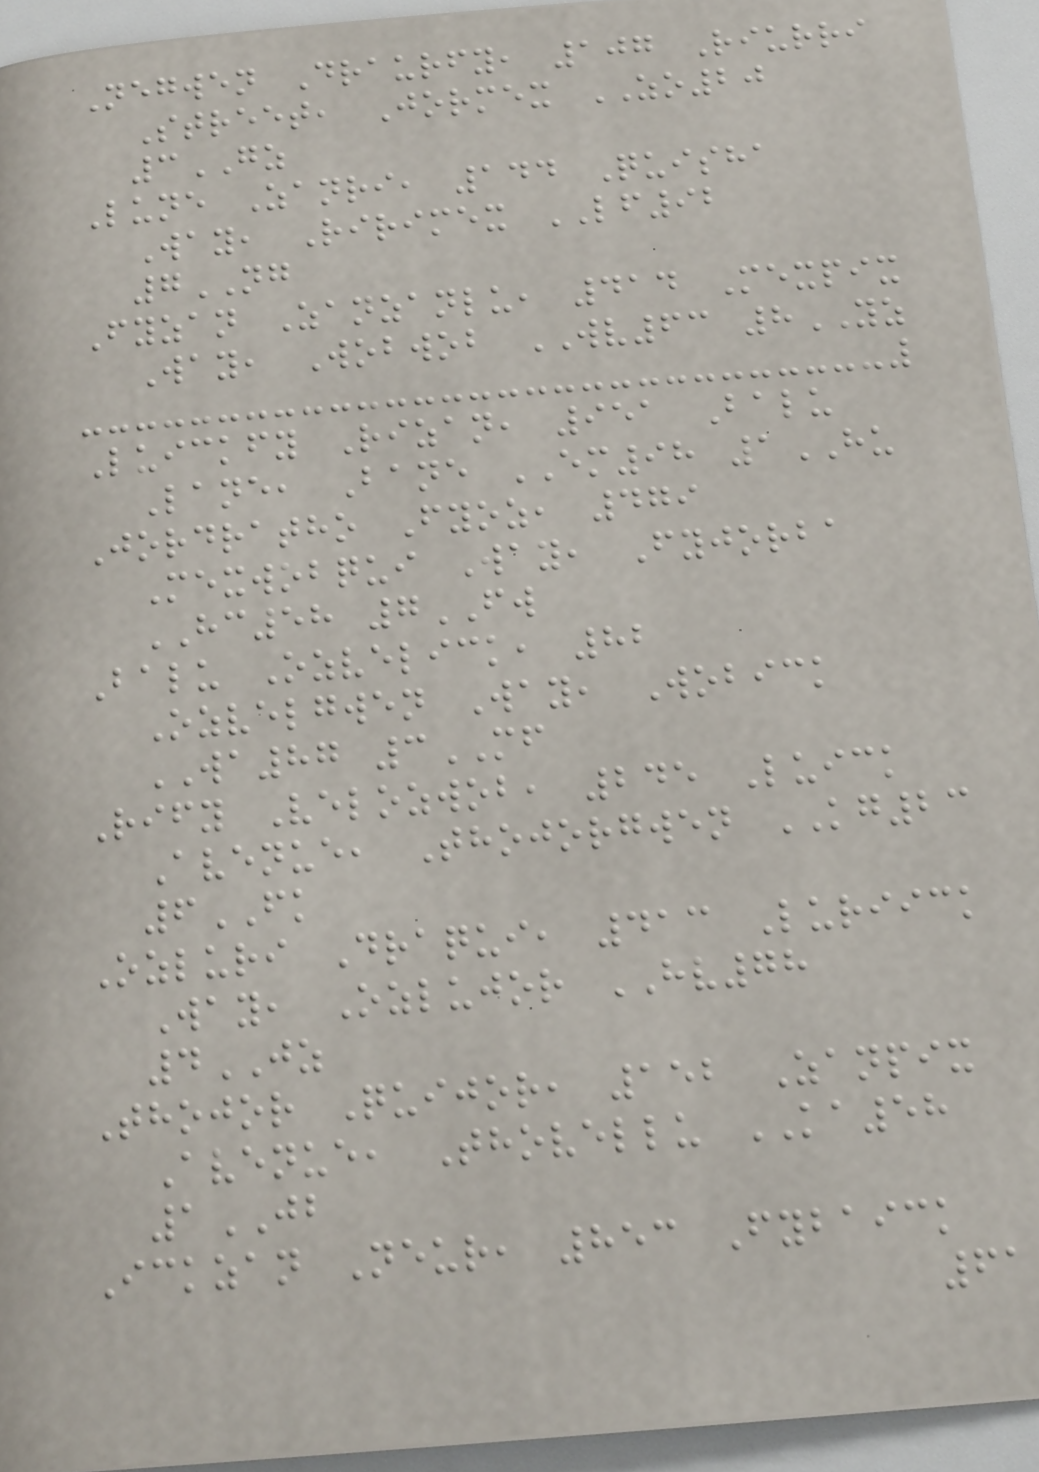Negwen Draurfy, 107 Riurri
Street, Jormex ZO20
3GZ
Lune Zanri, 144 Quisha
Way, Ririmex LF92
7NG
Fyzan Zanzanlu, 414 Mexpix
Way, Wobwob WV63 8YZ
Luickfy Rizan, 951 Balu
Lane, Bane EM98 1HU
Jordratho Fyoz, 479
Mexwobqui Way, Fyjorba
HC58 7FW
Balu Ozvelick, 82
Ozvelgwen Way, Wobick
WA87 3MF
Rify Velozwob, 245 Luick
Avenue, Thojorgwen KG23
6FK
Ozluri Draqui, 413 Luriick
Way, Ozlujor HV78
4JZ
Thojor Quijor, 152 Zanpix
Avenue, Thovellu KA58
1JB
Ickzan Neur, 853 Fybaick
61
